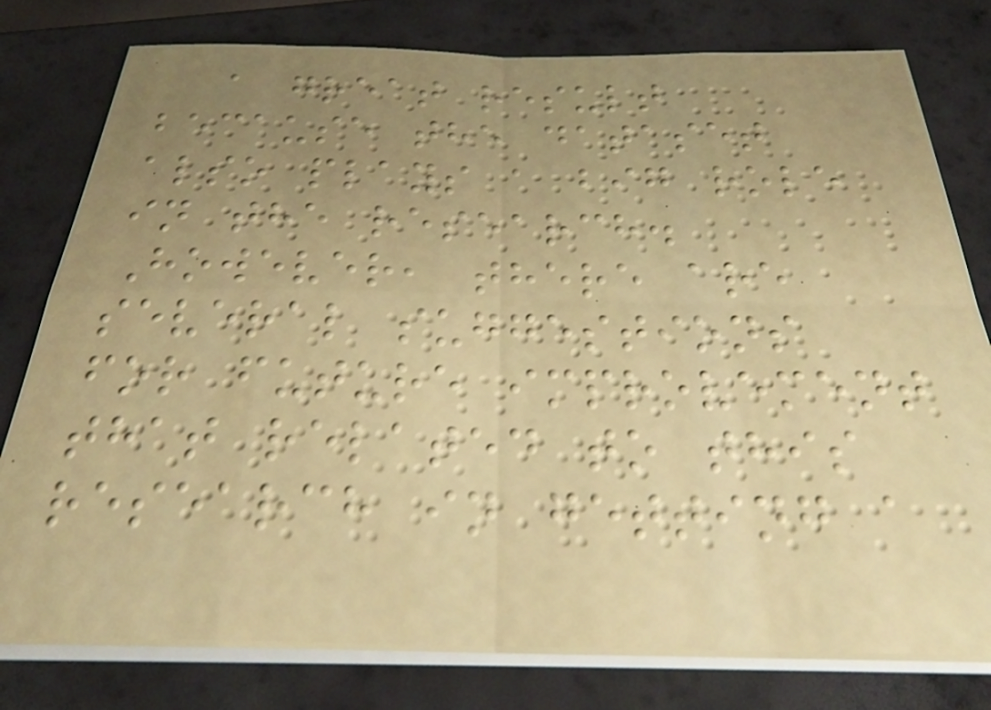a great result
because the dataset
also plays a big role
in the research.
However, there are
several suggestions
for future improvement
that related to this
research in getting a
